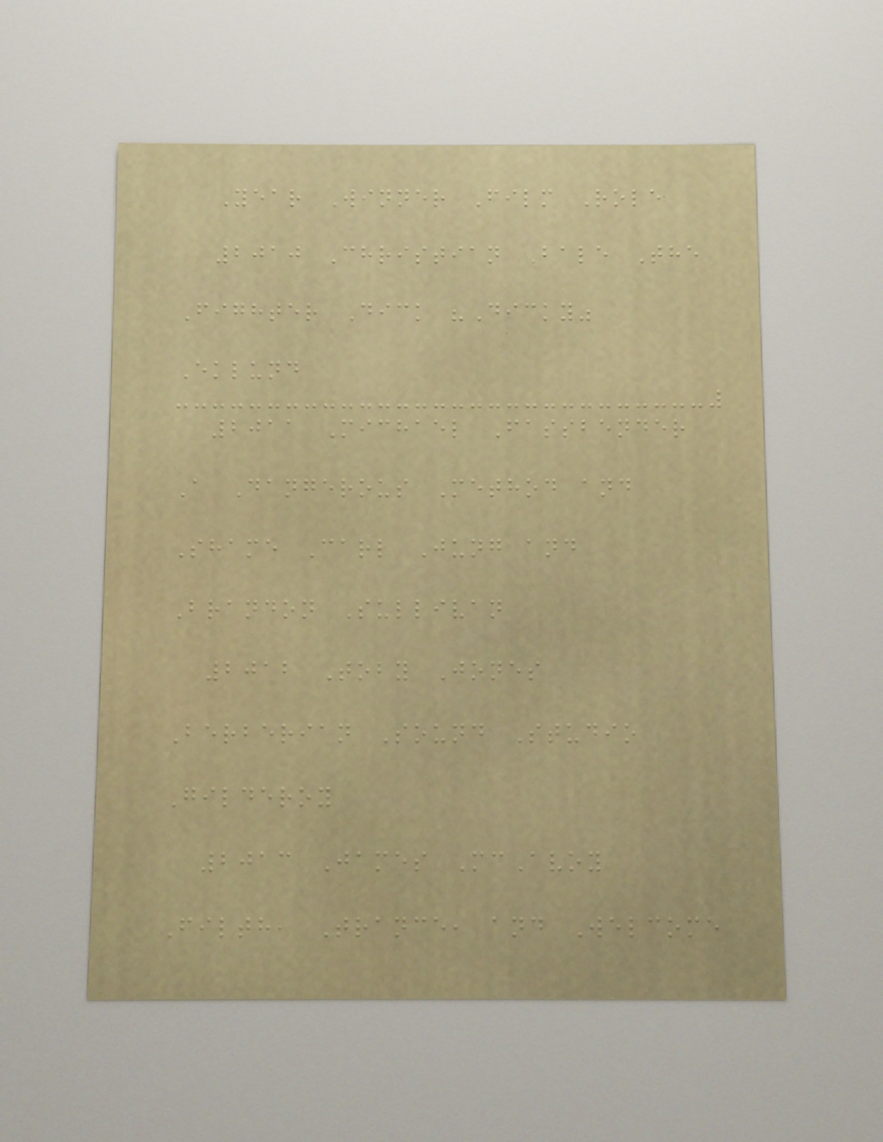Year Winner Film Role
2010 Christian Bale The
Fighter Dick "Dicky"
Eklund
2011 Michael Fassbender
A Dangerous Method and
Shame Carl Jung and
Brandon Sullivan
2012 Toby Jones
Berberian Sound Studio
Gilderoy
2013 James McAvoy
Filth, Trance, and Welcome
